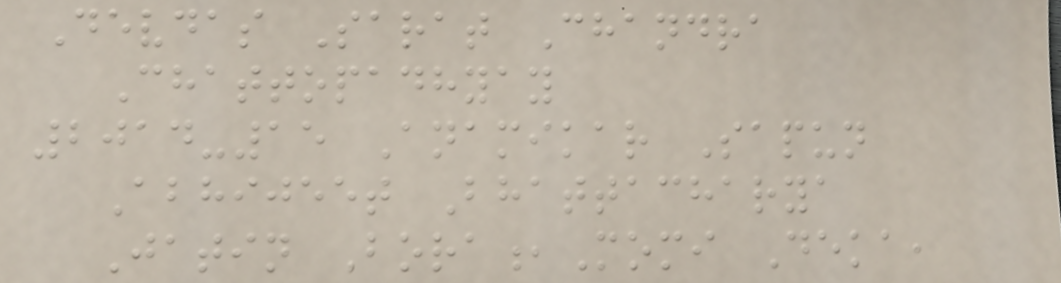Devdas Sarat Chandra
Chattopadhyay
2014-15 Anamikar Sapun
Abhijeet Bhattacharya
Jatin Bora,Momi Deka,
